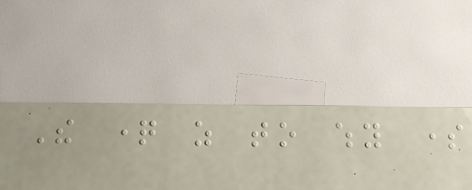The question as to why some
